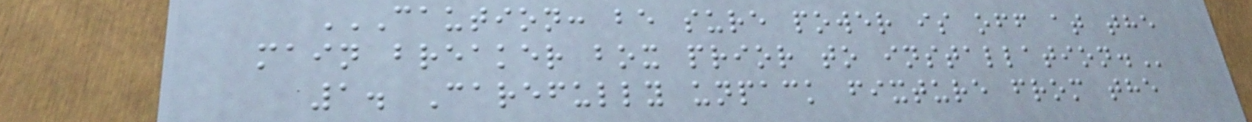CAUTION: BE SURE POWER IS OFF AT THE
MAIN BREAKER BOX PRIOR TO INSTALLATION.
1. Carefully unpack fixture from the
